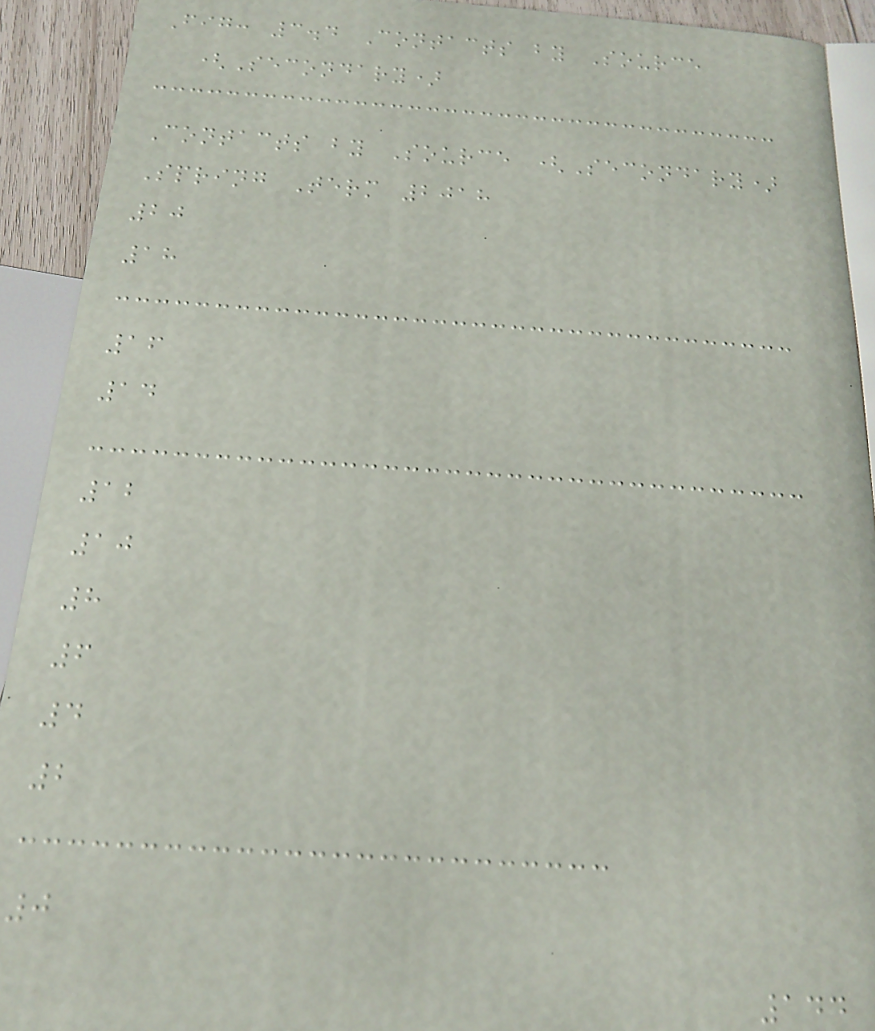Fig: 3.4 Contacts by Source
(Secondary)
Contacts by Source (Secondary)
Spring Term 2018
20
18
16
14
12
10
8
6
4
2
0
144
